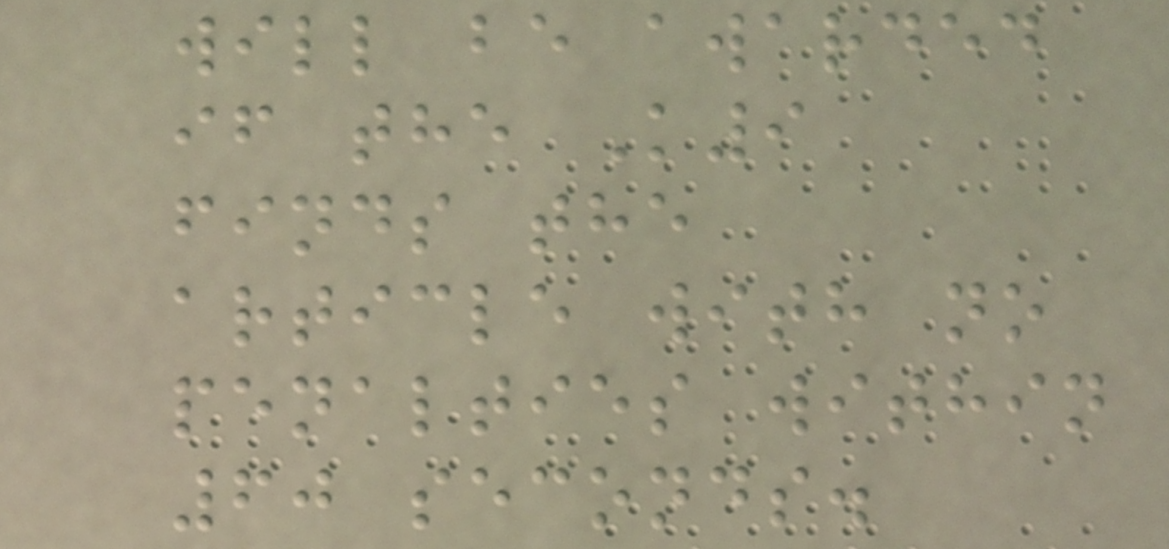will be awarded
if the K9
finds the
article with no
penalties within
60 seconds.
